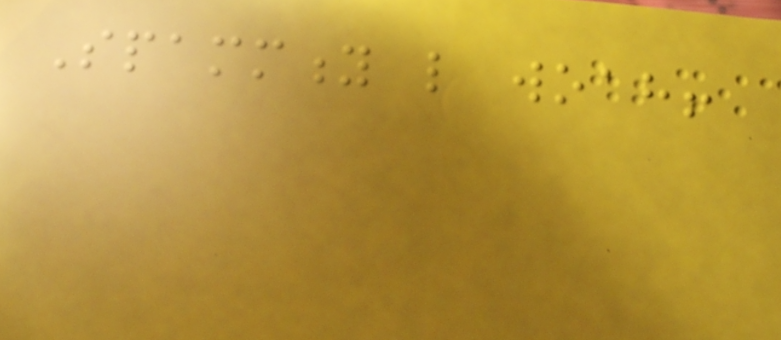Spammity like woah!
